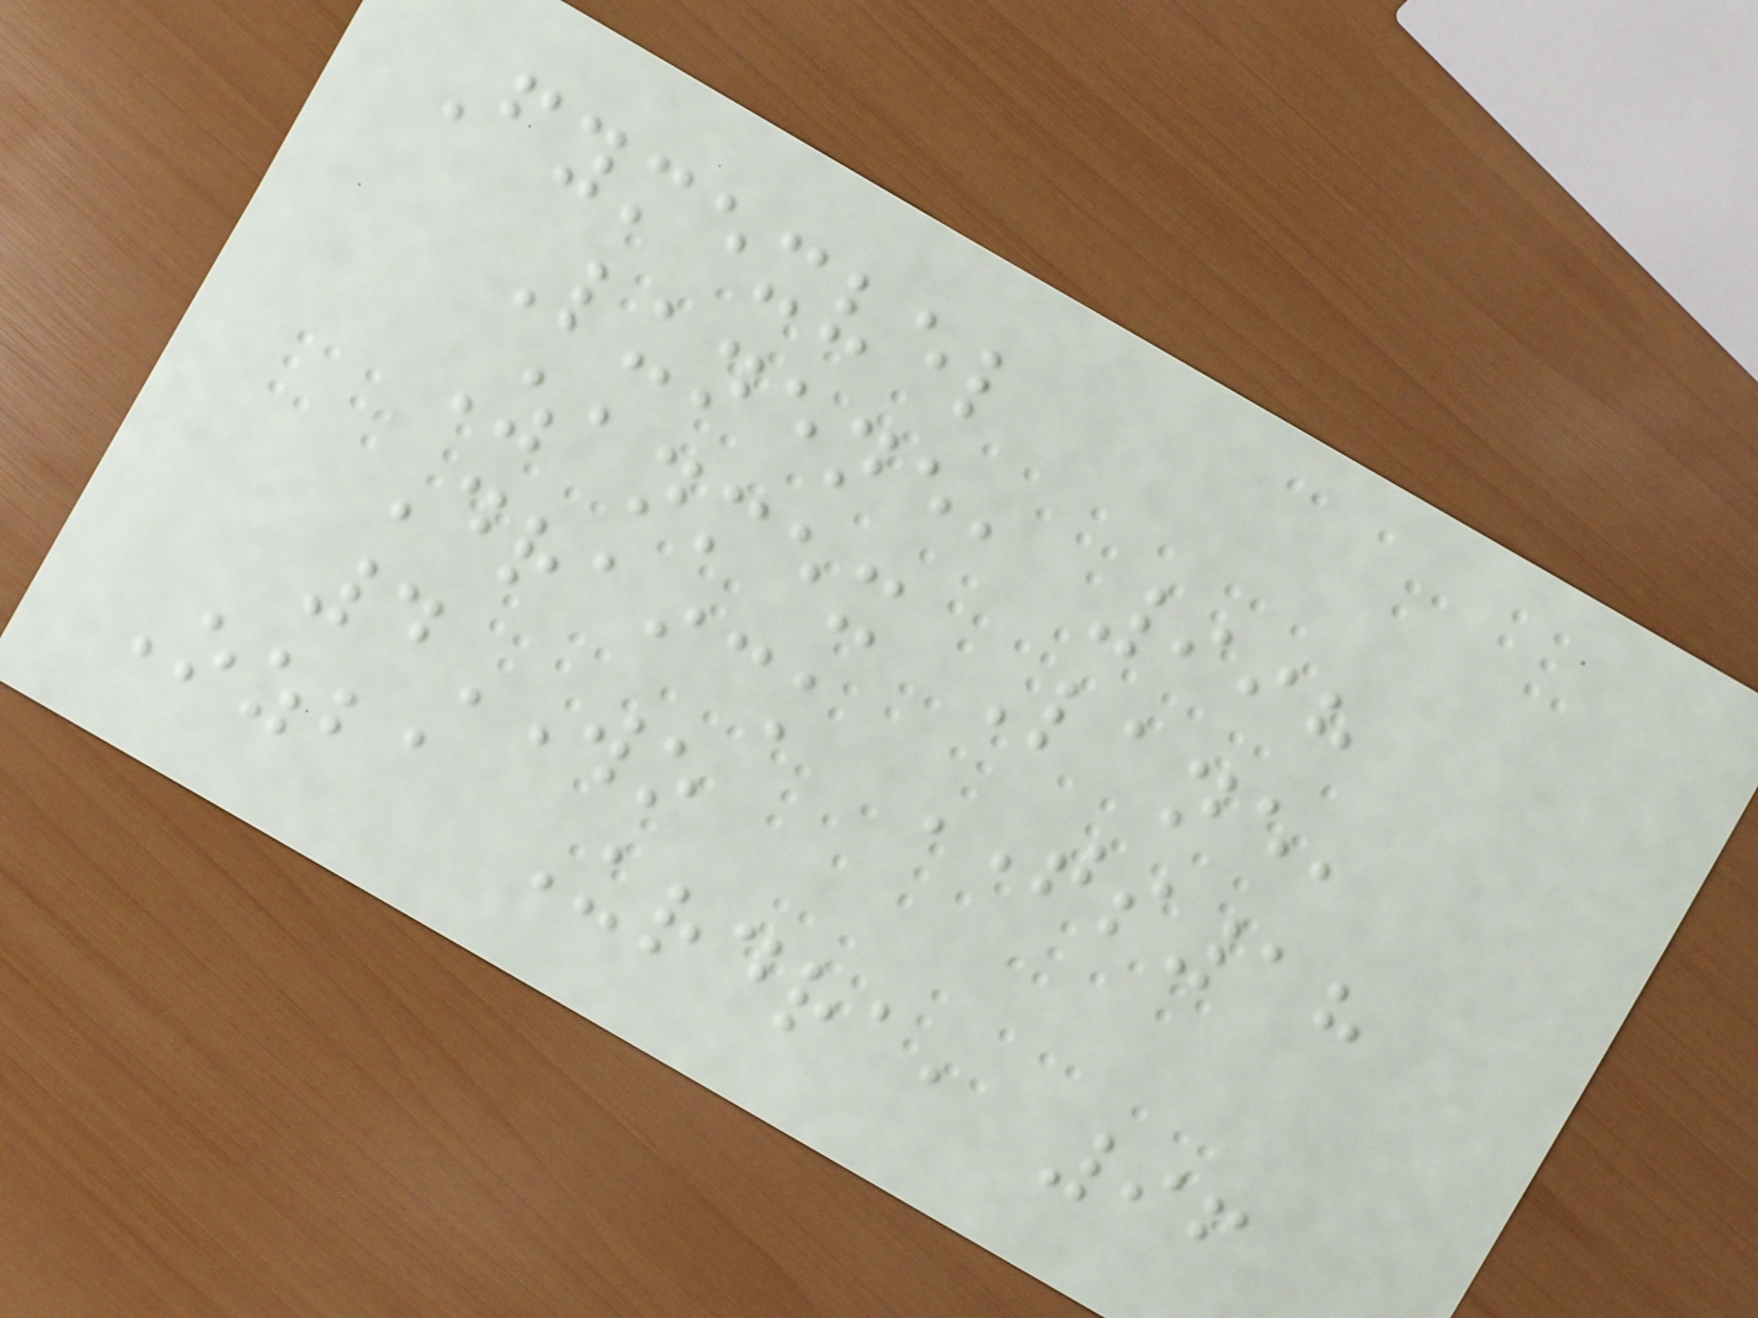Fymexvel
Lunene, 998
Zanmex Lane,
Draick TS18
4WO
Ozba Urdra, 96
